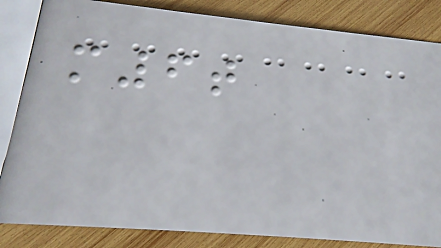m6t
